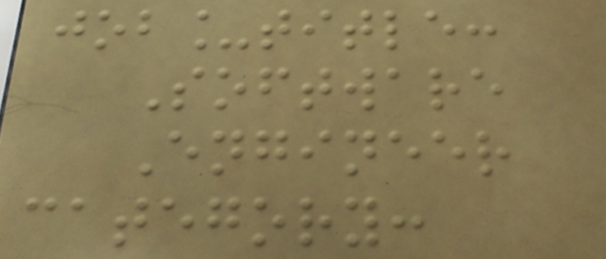job_title:
Software
Engineer
category:
